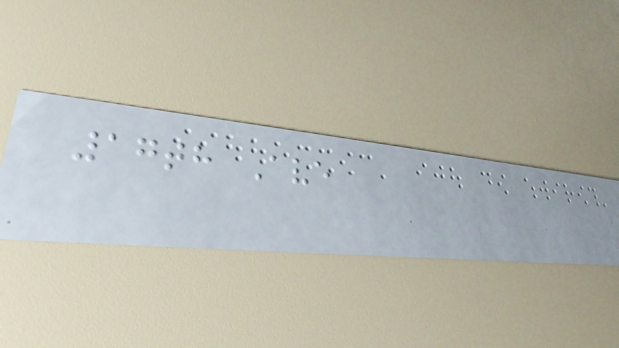17th Ave
